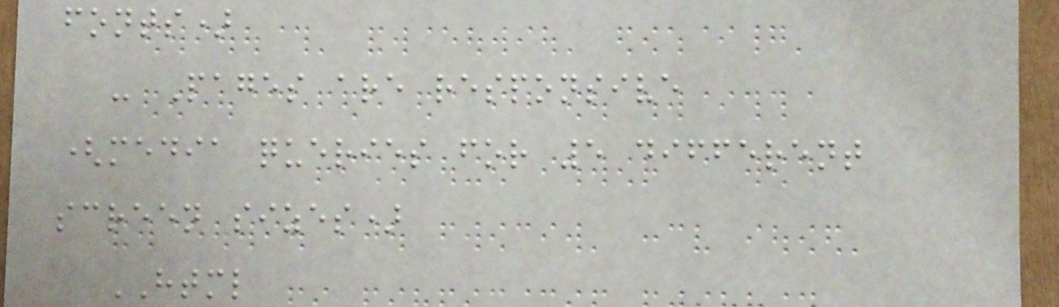fonts)
- Pages are responsive
(media queries for 5 different
screen sizes)
HTML
